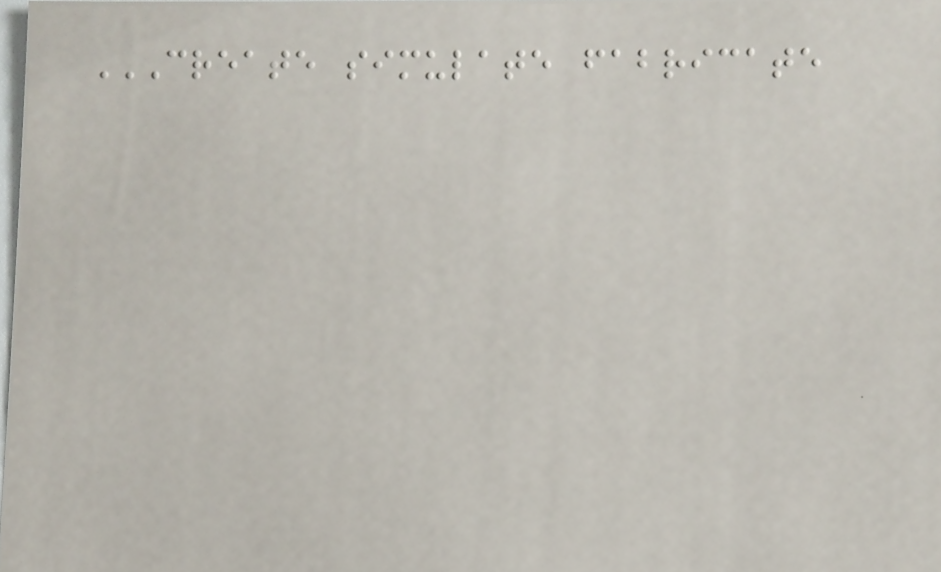CREATE SIMULATE FABRICATE
